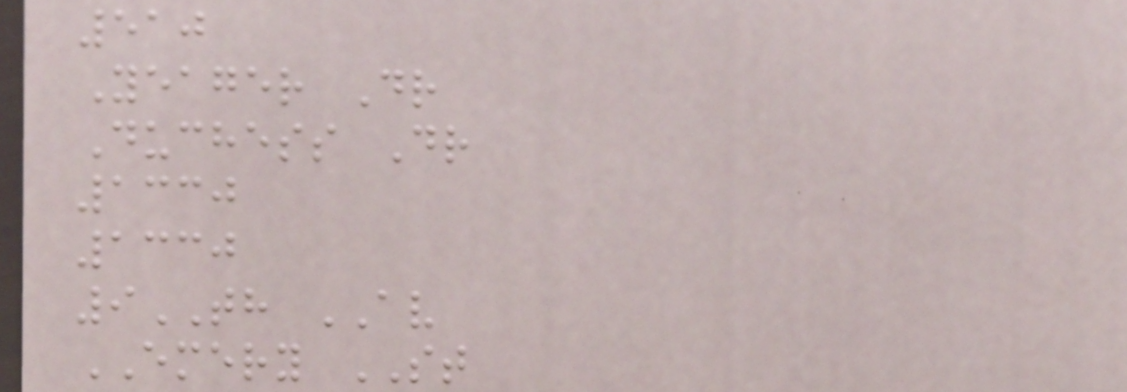510
Yeager Dr
Duchess Dr
1330
1330
9TH AV
EMERY ST
